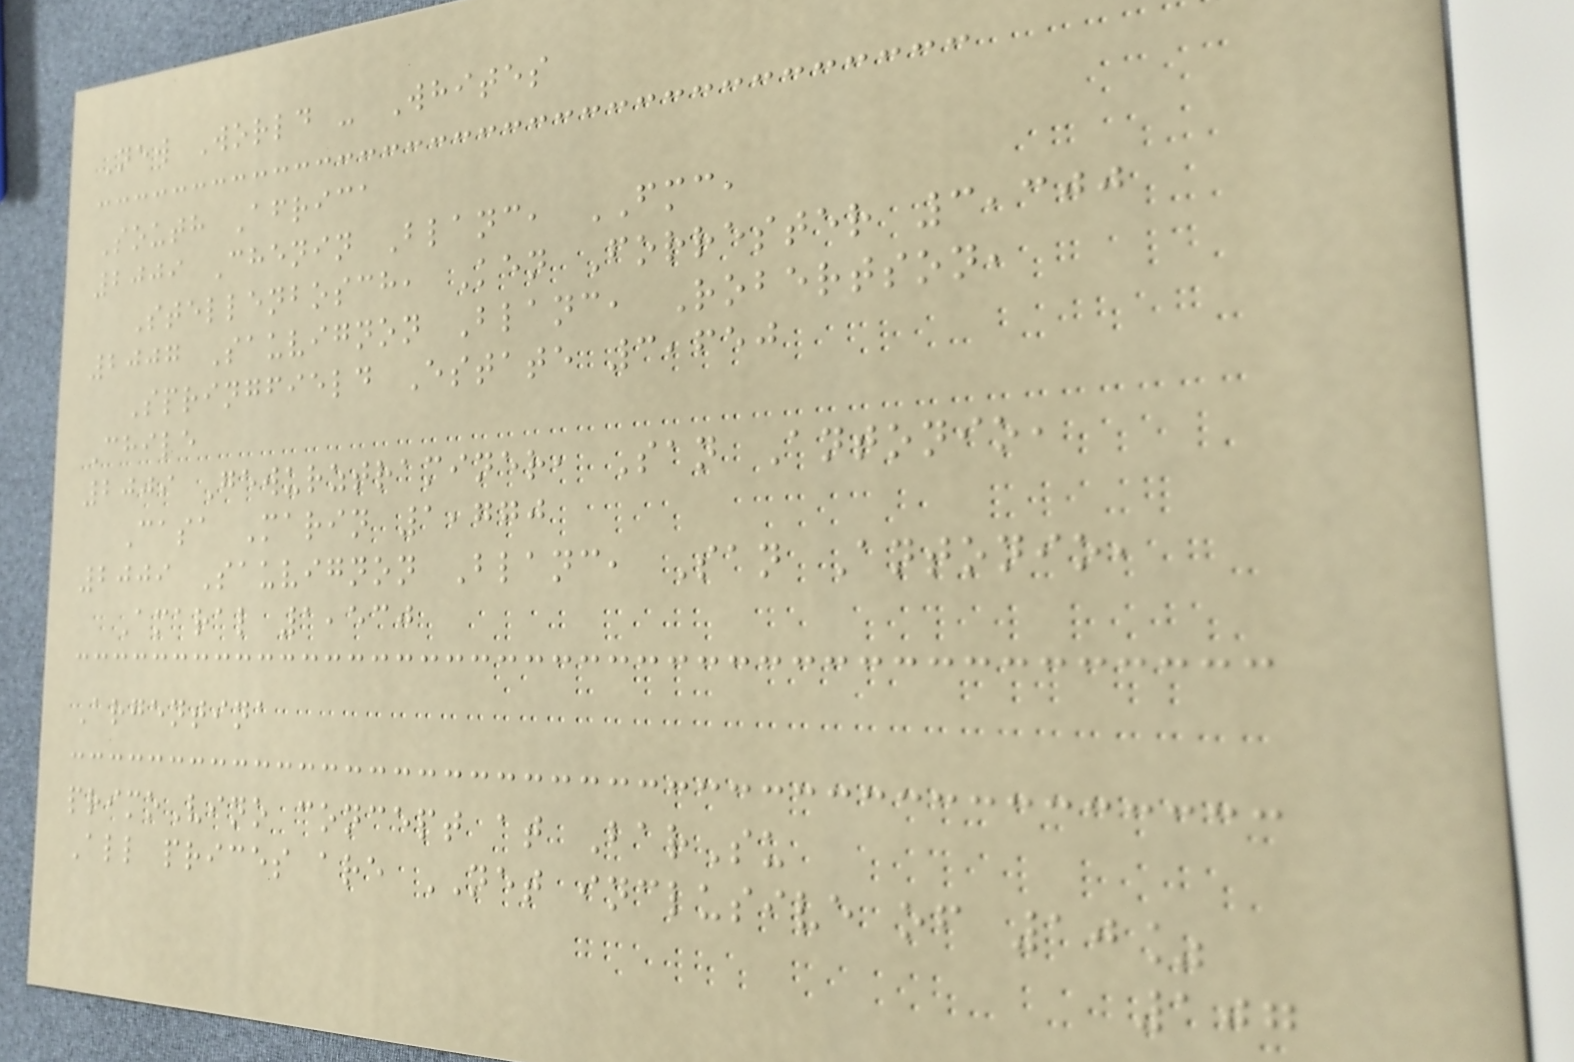New World - Whites
South Africa
2009 Chenin Blanc, FMC,
Stellenbosch, Ken Forrester 3,300
2007 Sauvignon Blanc, Robertson,
Springfield Estate 3,650
Chile
2009 Gewurztraminer, San Antonio,
Casa Marin 1,770
2009 Sauvignon Blanc, San Antonio,
Amaral 1,530
Argentina
primoVino concept at BarSu
All prices are NET inclusive of 10%
107
